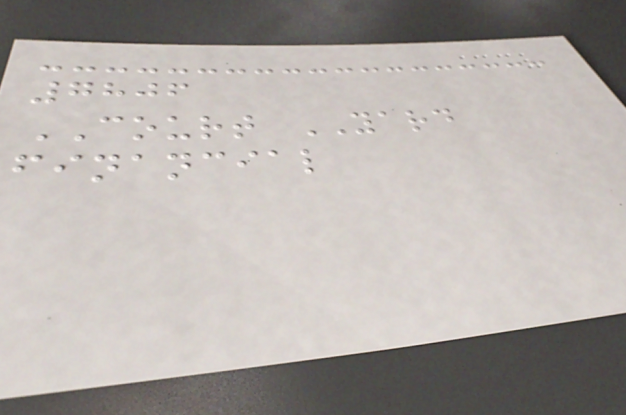7806
COURT YARD
financial
